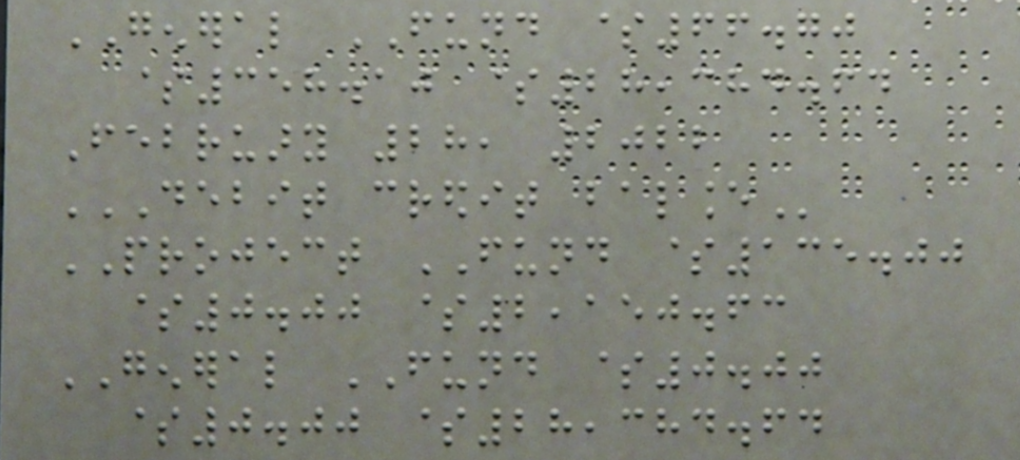GENERAL FUND $66.70
$358.10 $28,384.64
February 28, 2022
DEBIT CREDIT BALANCE
PROJECT FUND $135.00
$0.00 $2,150.63
GENERAL FUND $0.00
$0.00 $28,384.64
